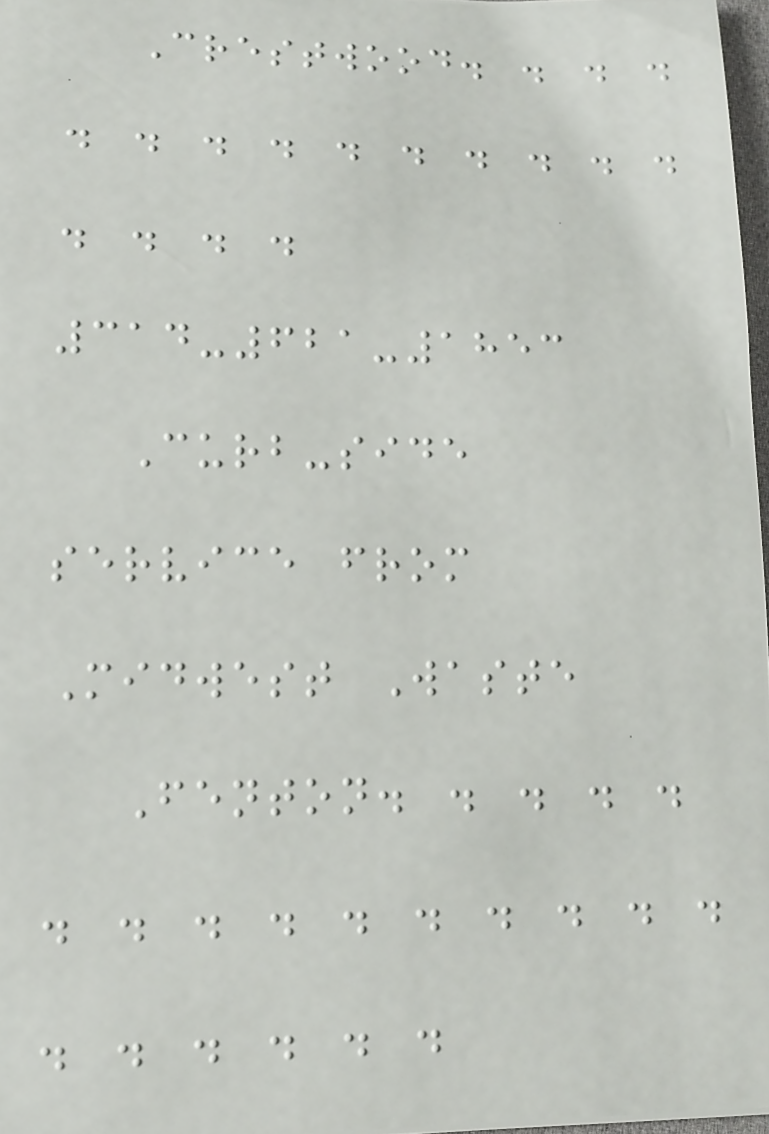Crestwood. . . .
. . . . . . . . . .
. . . .
314-621-1853
Curb-side
service from
Midwest Waste
Fenton. . . . .
. . . . . . . . . .
. . . . . .
